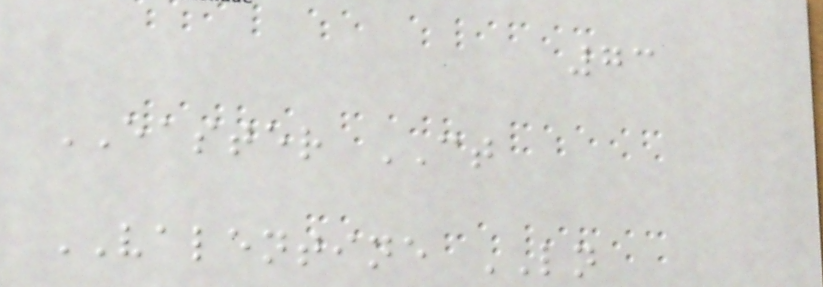73
EASTER CT
VALENTINE LN
